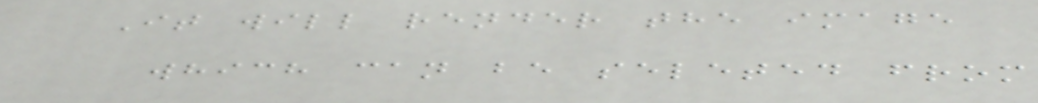It will render the image
which can be seleted from
